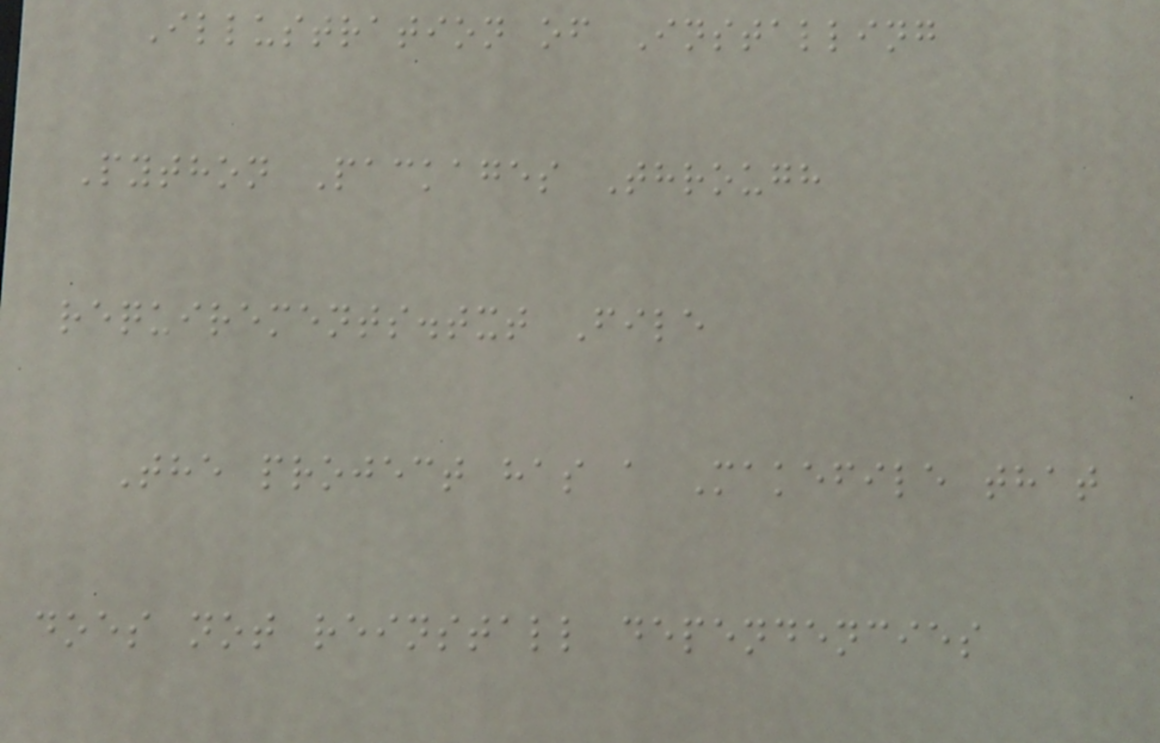Illustration of Installing
Python Packages Through
requirements.txt File
The project has a Makefile that
does not reinstall dependencies
